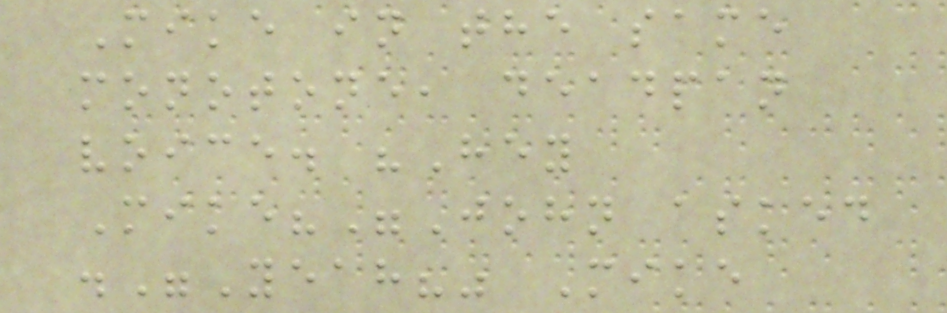Mike in the same
monotone, deadpan
voice. "Hey
Mike?"John asked
."Yeah?" Mike
